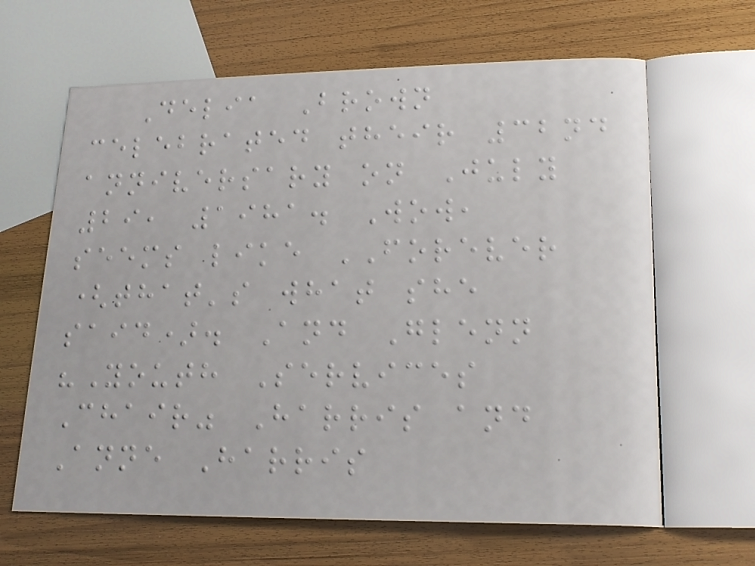Delia Brown
celebrated their 32nd
anniversary on July
29, 1981. Wow,
seems like FOREVER
(that's what she
said). And Glenn
"Youth Services
Chair" Harris and
Anne Harris
